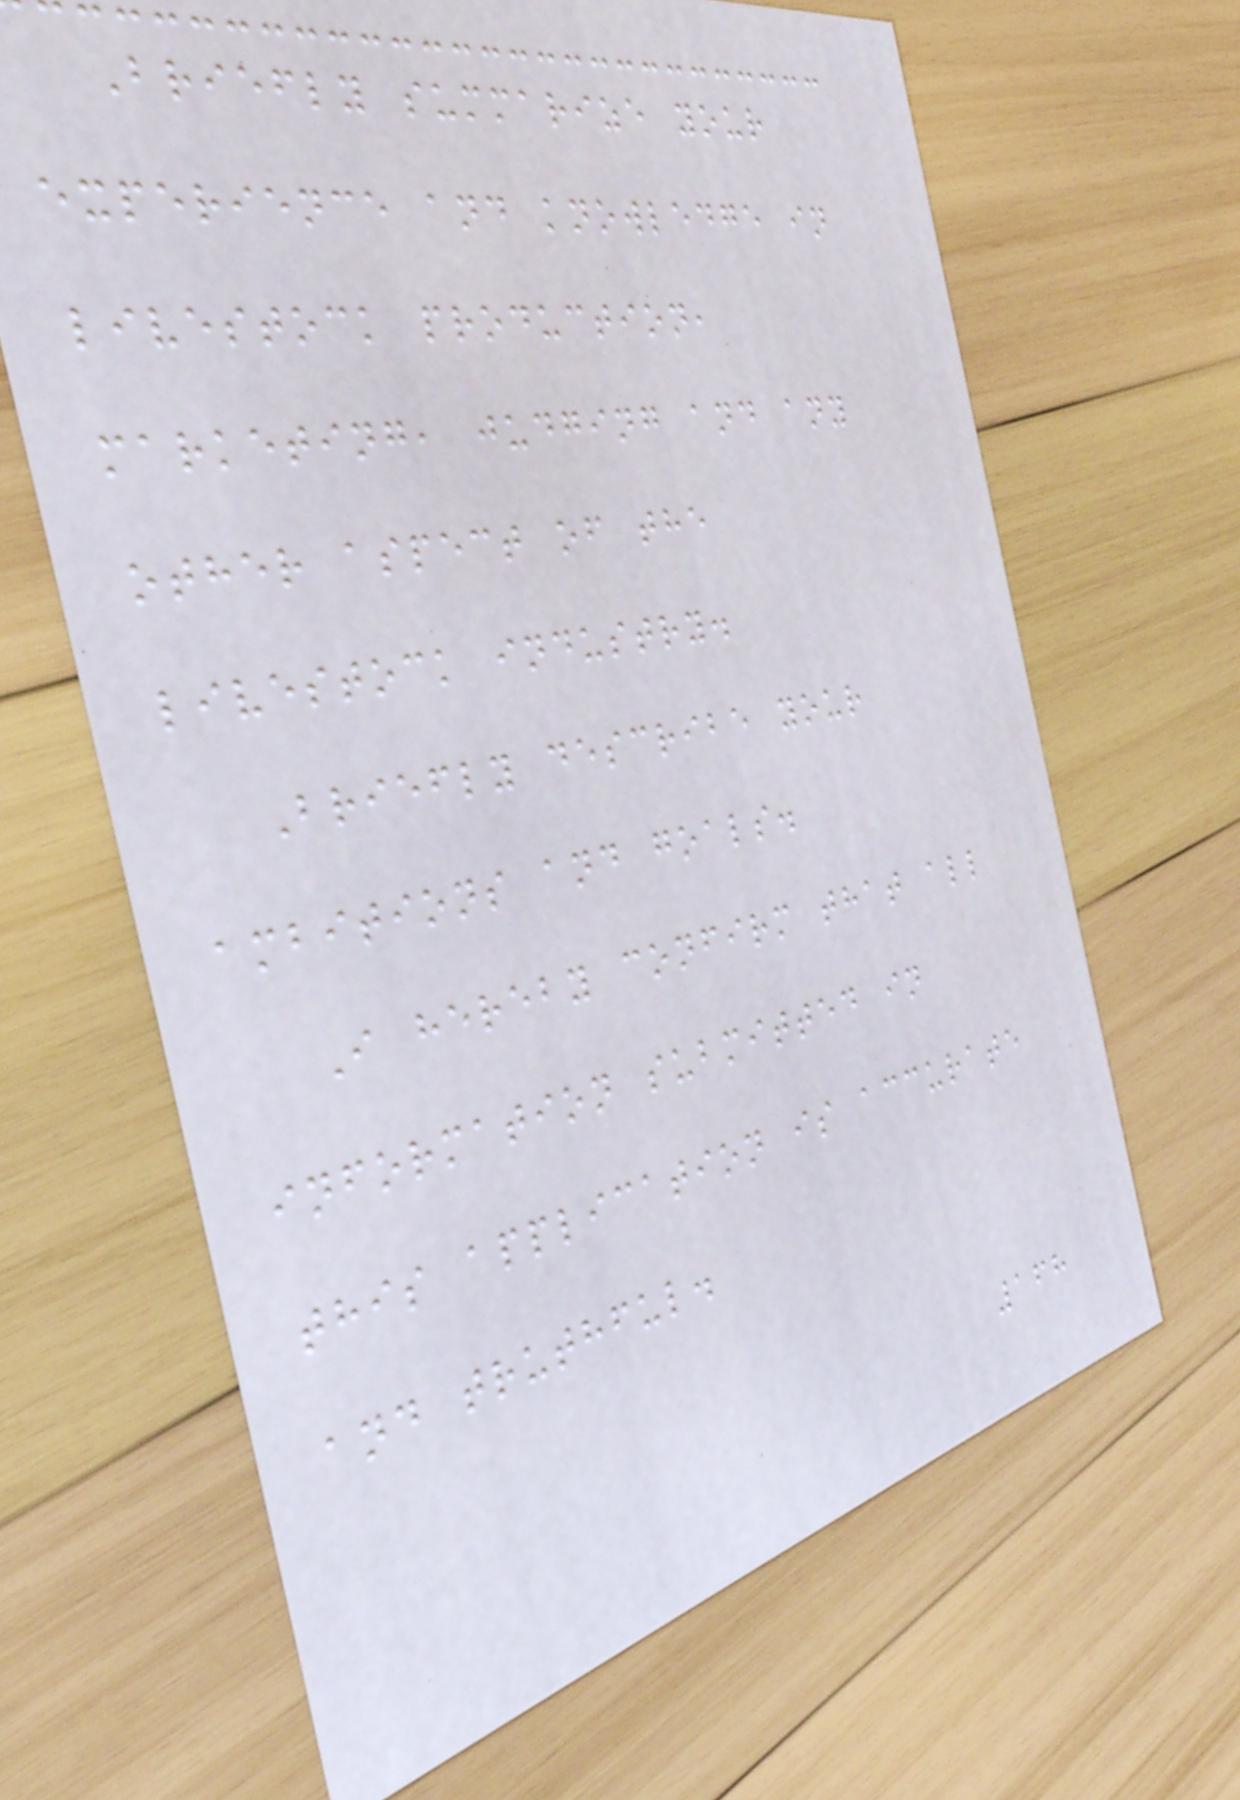Briefly summarize your
experience and knowledge in
livestock production,
marketing, judging and any
other aspect of the
livestock industry.
Briefly describe your
ambitions and goals.
I hereby confirm that all
information submitted in
this application is accurate
and truthful.
168
